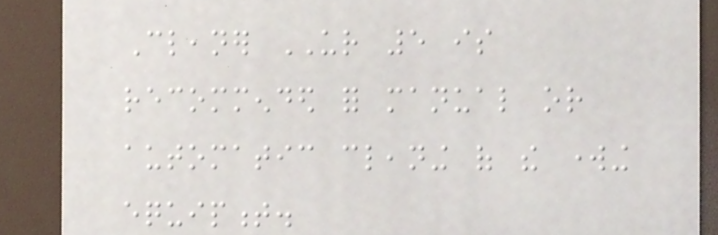Cleaner UR 5 is
recommended for manual or
automatic cleaning of the working
equipment.
